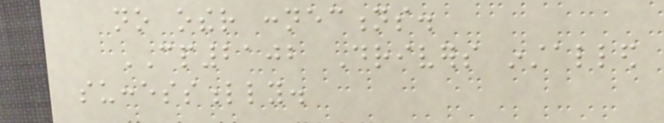no other connections.
CP2102 Drivers installed
successfully.
